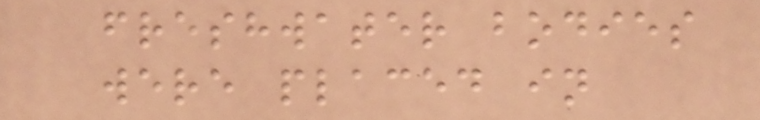freshwater bodies
were placed in
